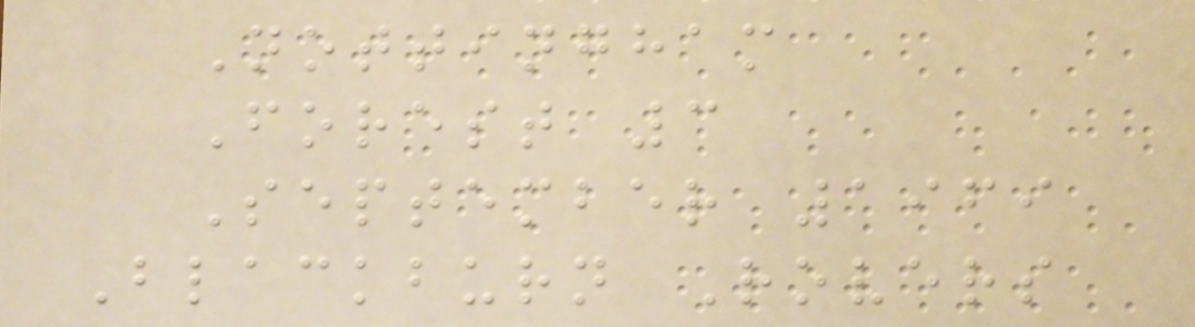Nottingham
Forest 3
September 1969
Blackburn Rovers
